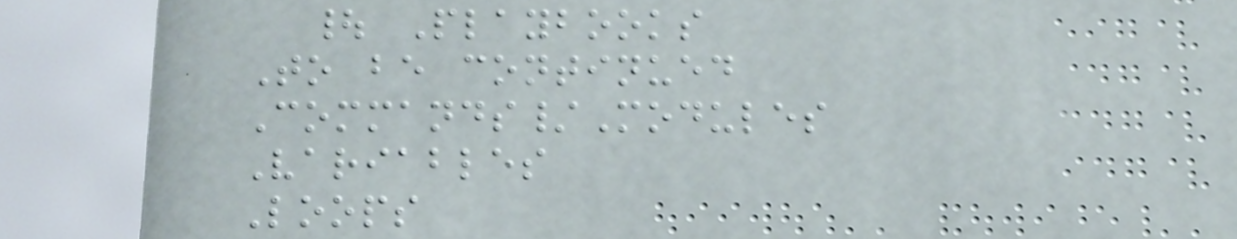| Playbooks
To be continued
Commands/Modules
Variables
Loops
